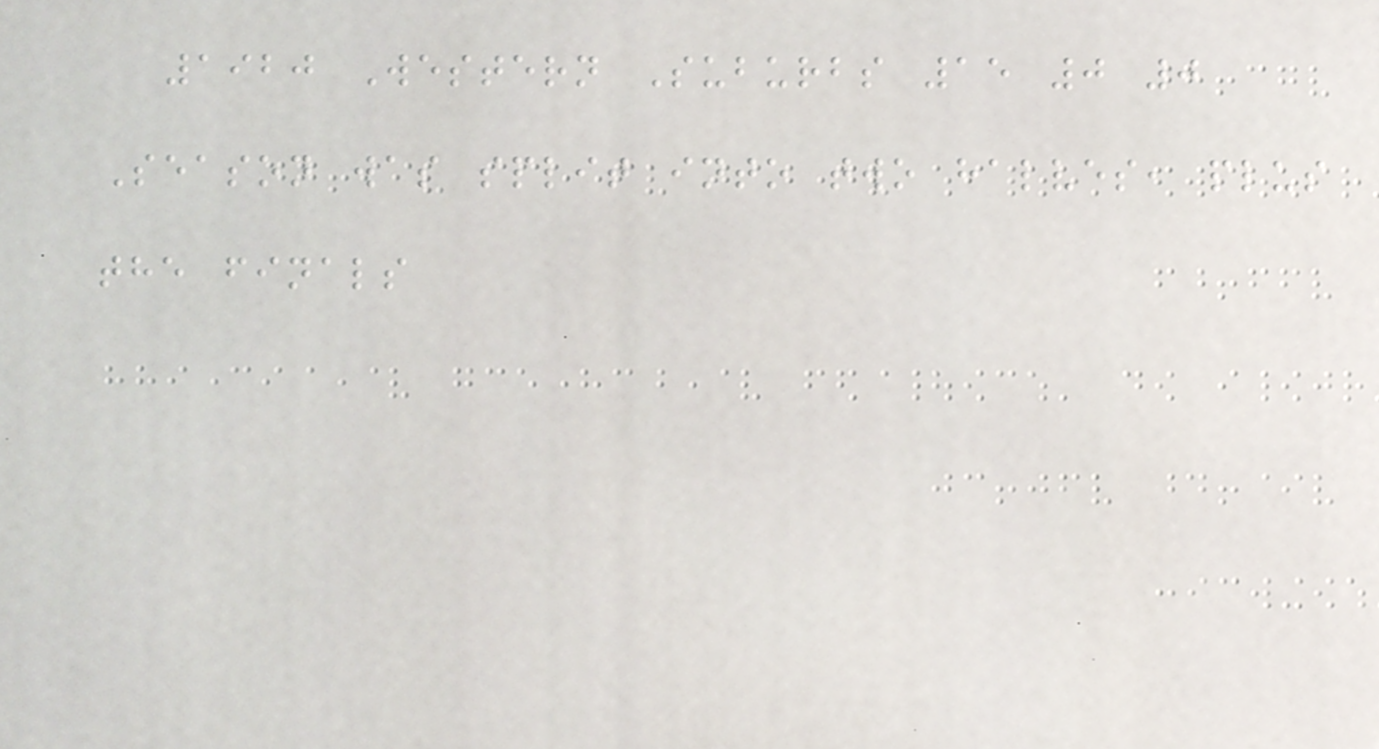1920 Western Suburbs 15 0 0
Season was split into two halves, plus
the finals
